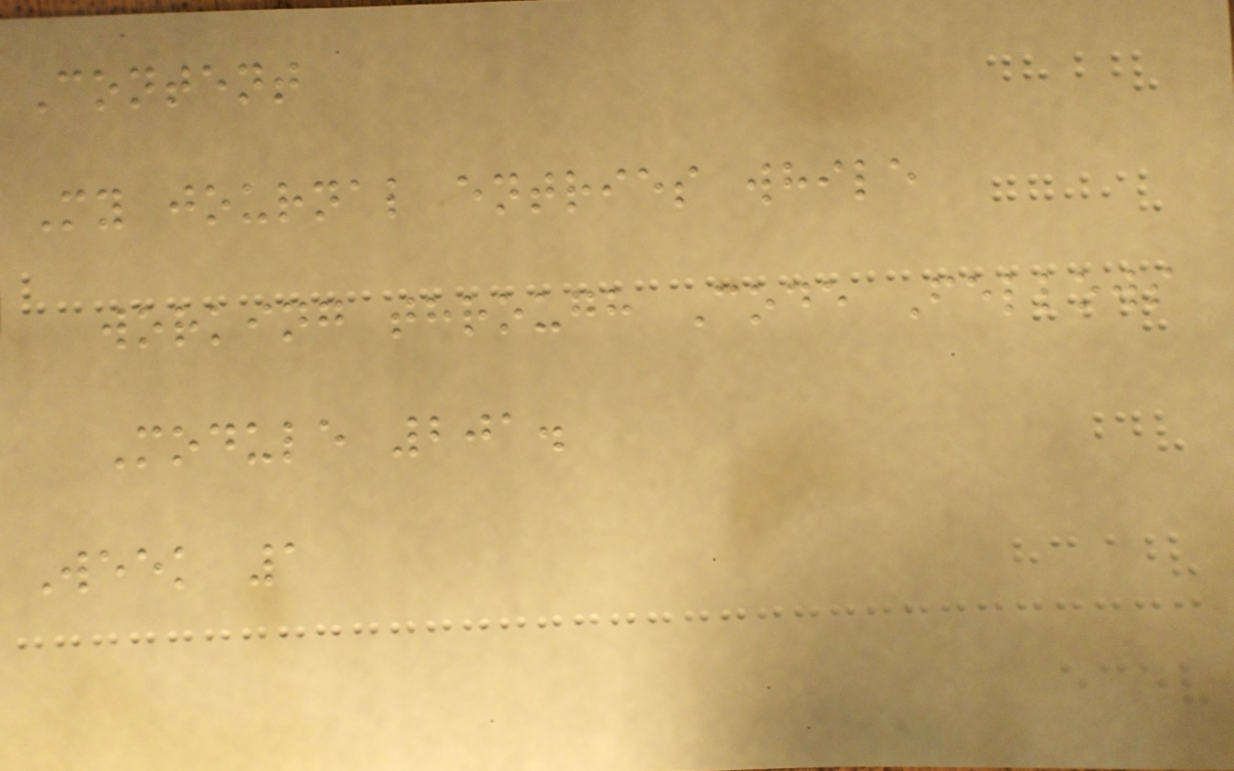Content
My journal entries while
working through Code Fellows
Module 201.
Week 1
